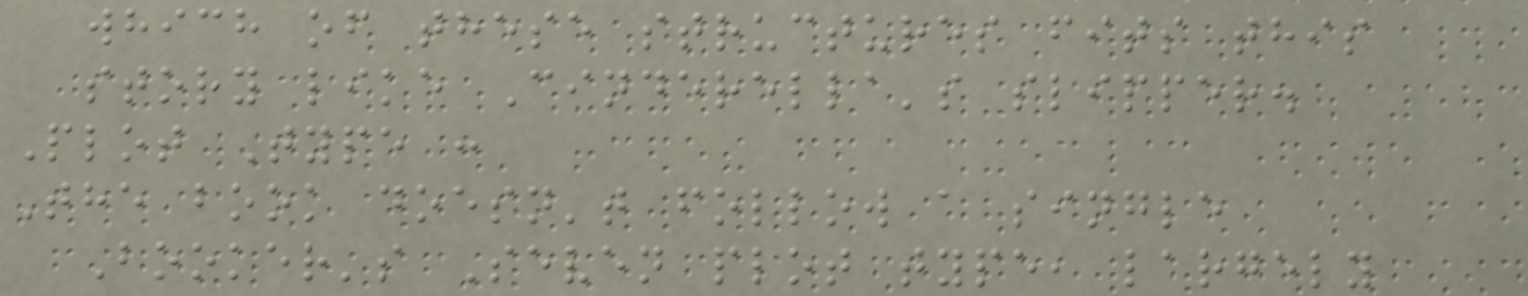which of these structures fits this
story like Cinderella's slipper.
Plot Type :
The book doesn't follow a single
Booker's Seven plot type, largely
